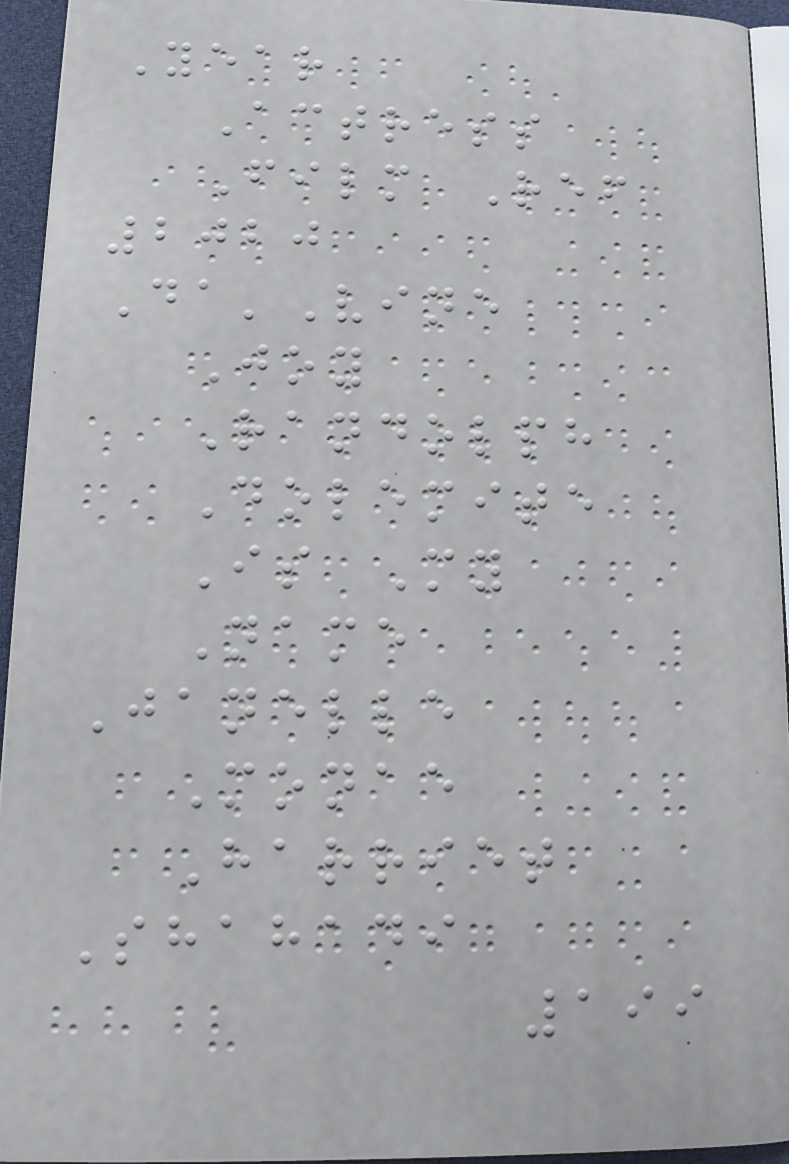Year
Actress
Film Ref
2020
Da'Vine
Joy
Randolph
Dolemite
Is My
Name
Janelle
Monae
Harriet
Shahadi
199
